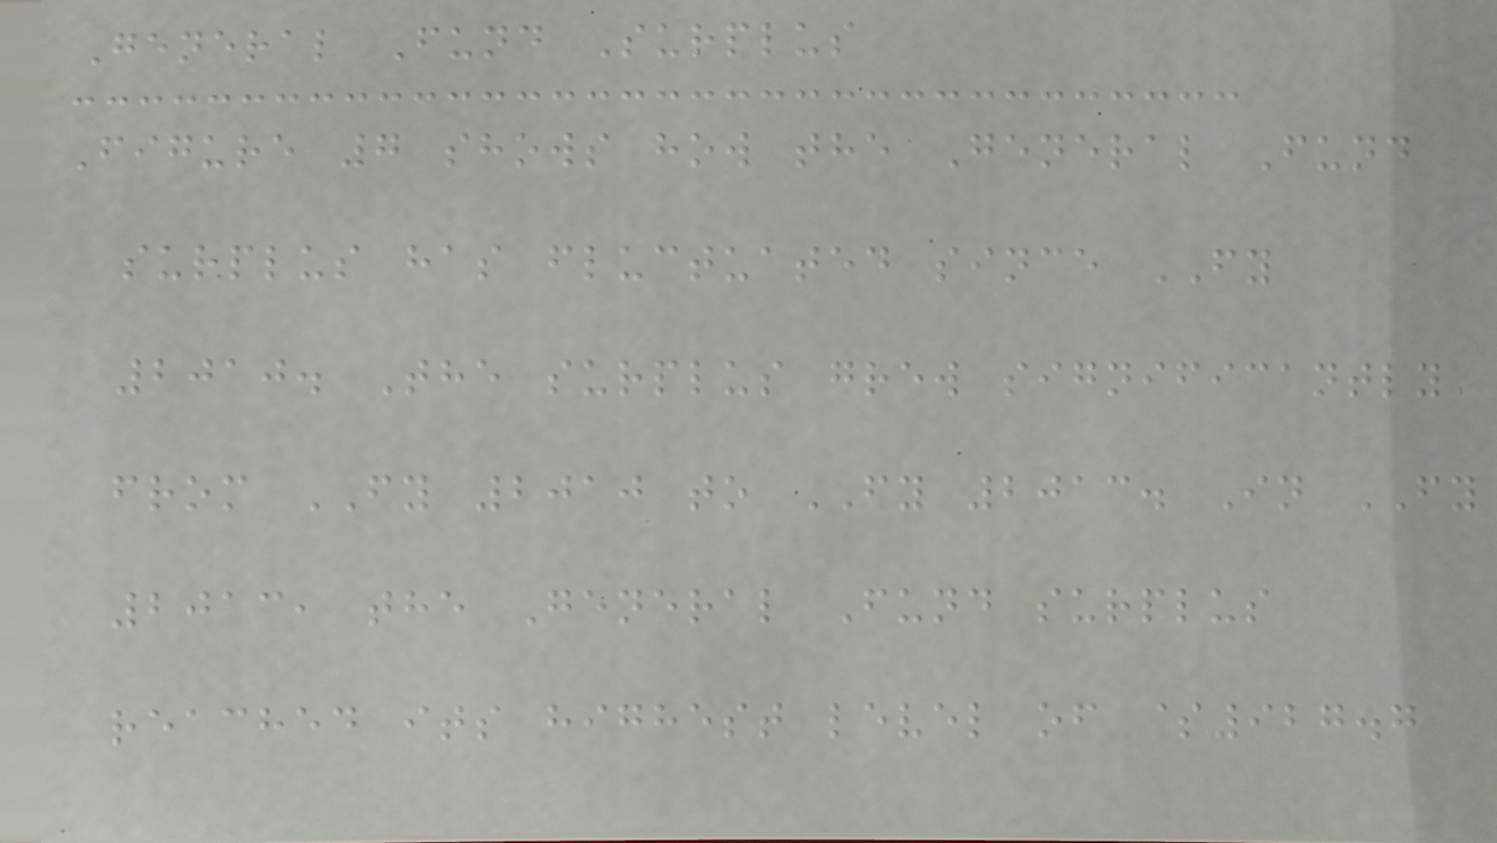General Fund Surplus
Figure 7 shows how the General Fund
surplus has fluctuated since FY
2010. The surplus grew significantly
from FY 2010 to FY 2013. In FY
2013, the General Fund surplus
reached its highest level of $927.7
